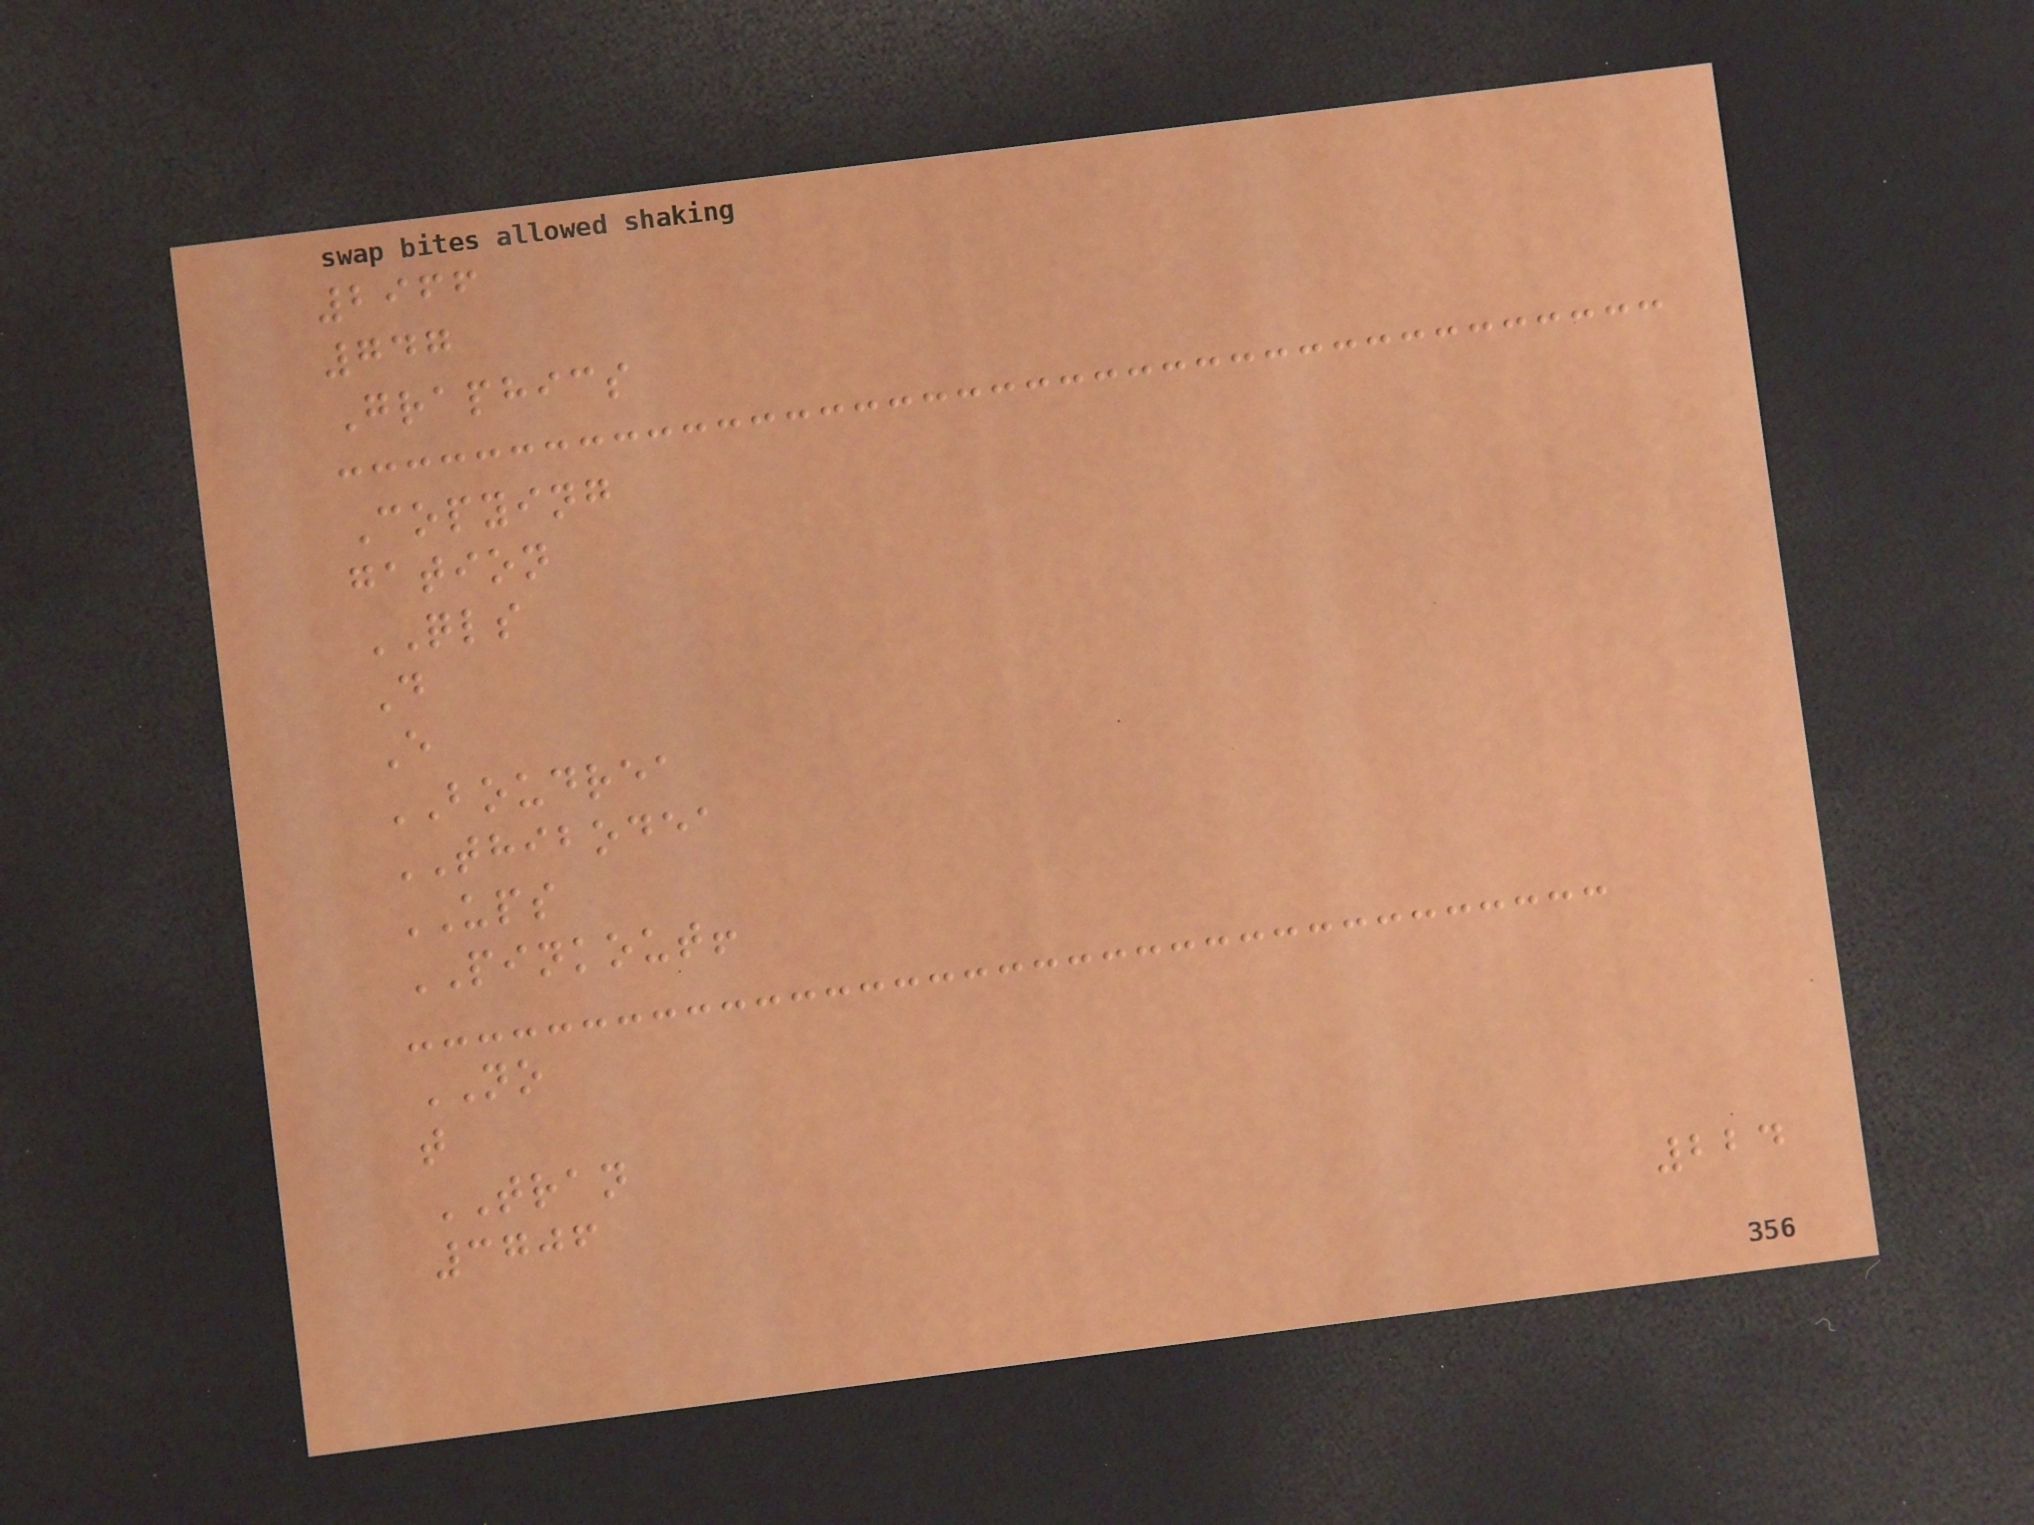2966
747
Graphics
Copying
gation
QLS
D
E
BOUDREA
THIBODEA
UPS
PINKOUT!
NO
t
TRAN
3706
224
